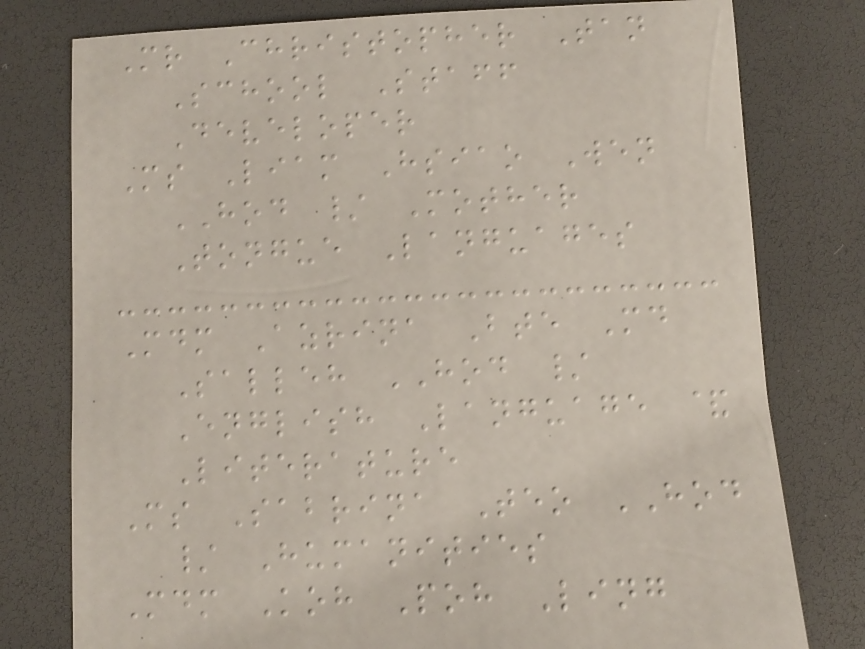Mr Christopher Tan
School Staff
Developer
Ms Liam Hsiao Wen
HOD / Mother
Tongue Languages
Mdm Azrina Bte Md
Salleh HOD /
English Language &
Literature
Ms Sabrina Teo HOD
/ Humanities
Mdm Koh Poh Ling
